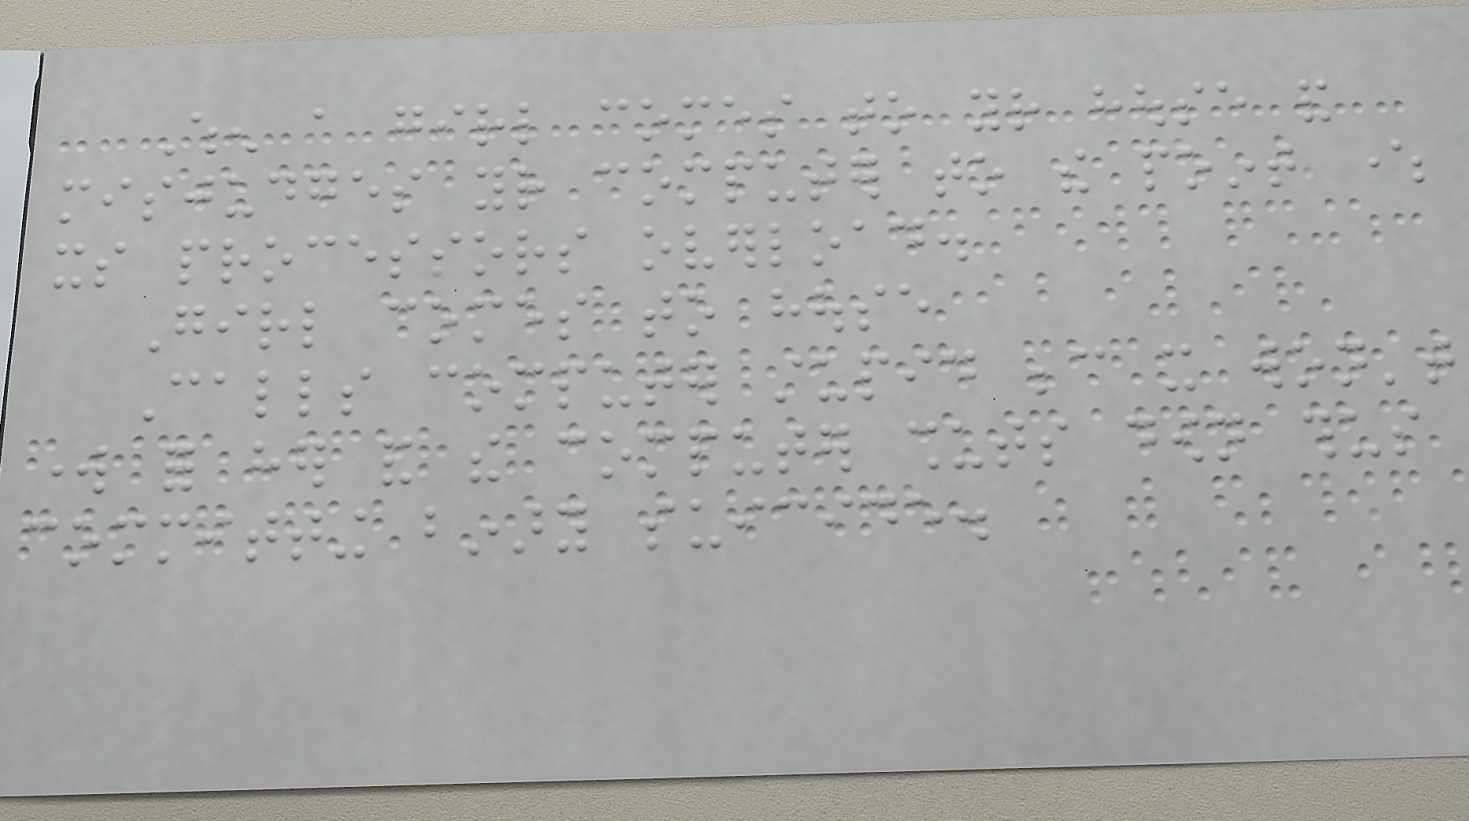When a girl comes to your house and
misjudges your computer to the point where
its processors overload.
Girl comes to house
Calls computer stupid because it won't
work for her and the computer shuts down thus
committing binary suicide.
